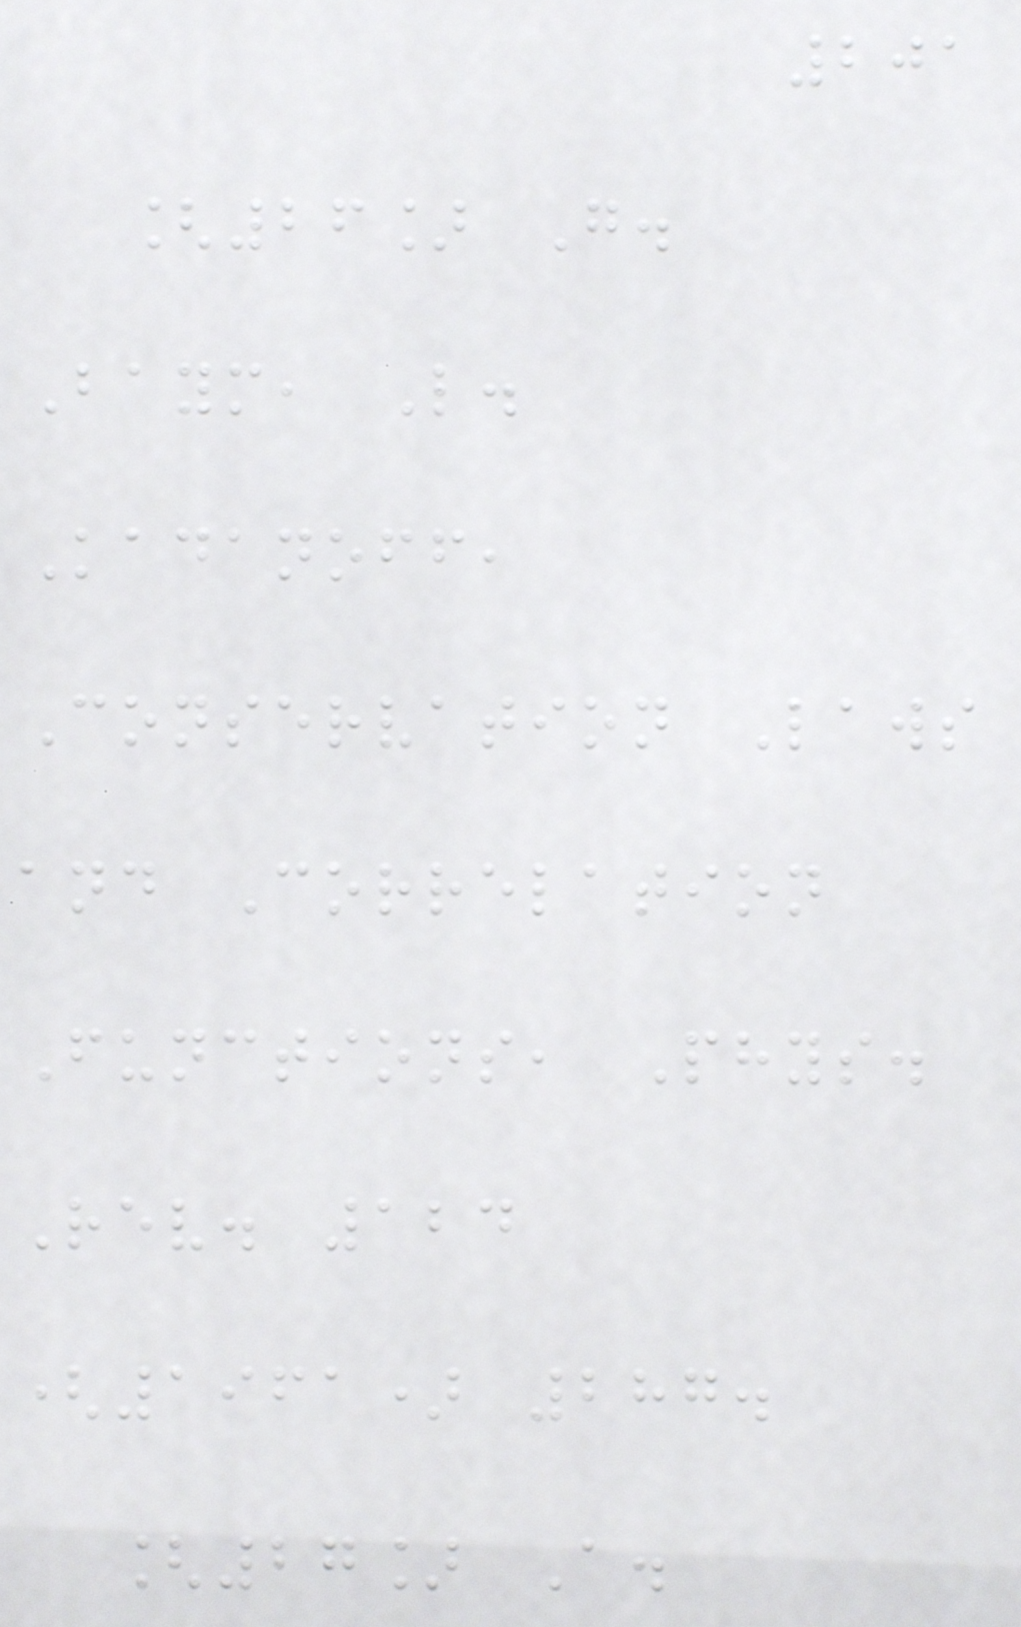201
[26] G.
Baym, L.
Kadanoff,
Conservation Laws
and Correlation
Functions, Phys.
Rev. 124
(1961) 287.
[27] A.
